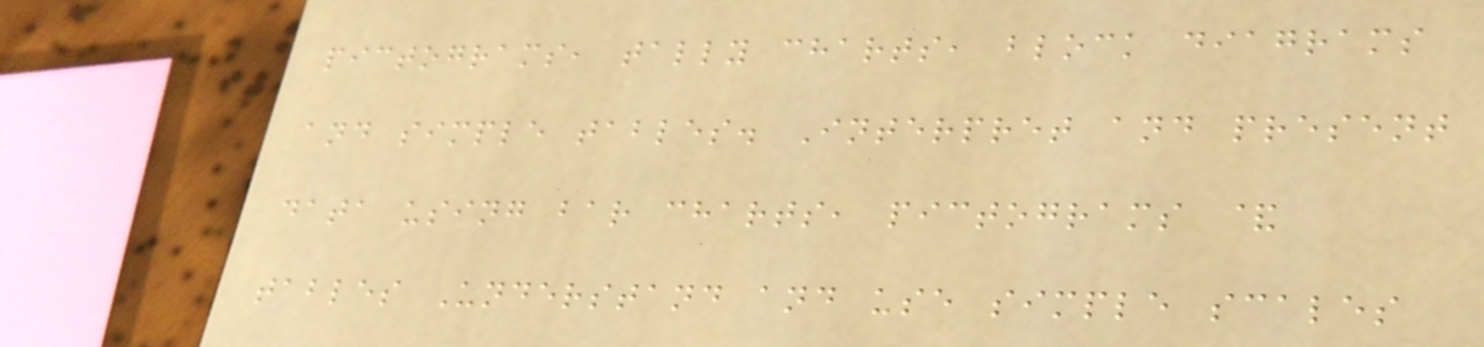pictograms, tally charts, block diagrams
and simple tables. Interpret and present
data using bar charts, pictograms &
tables Understand and use simple scales
